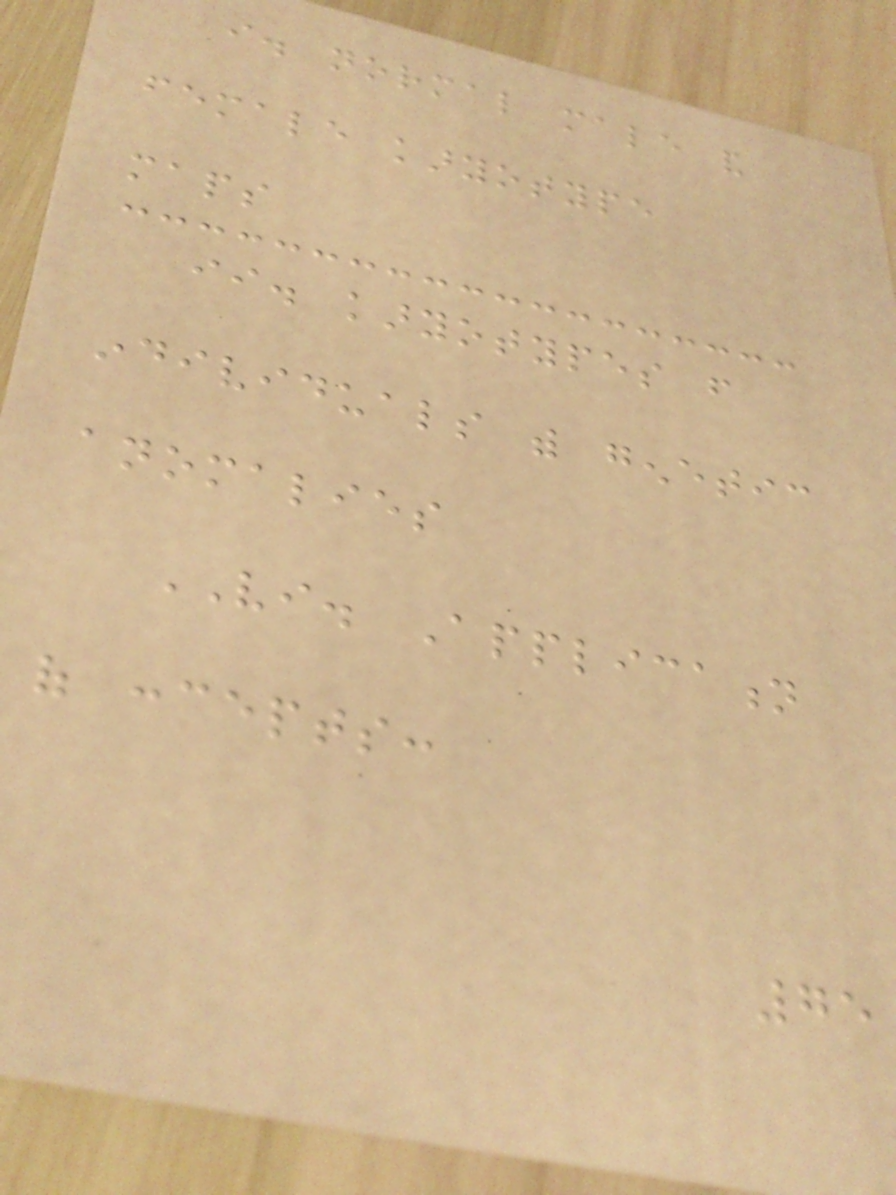i. normal male and
female karyotype
maps
ii. karyotypes from
individuals with genetic
anomalies
VI. Application
of concepts:
75
